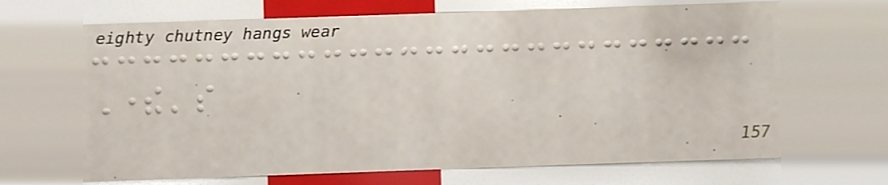There's
